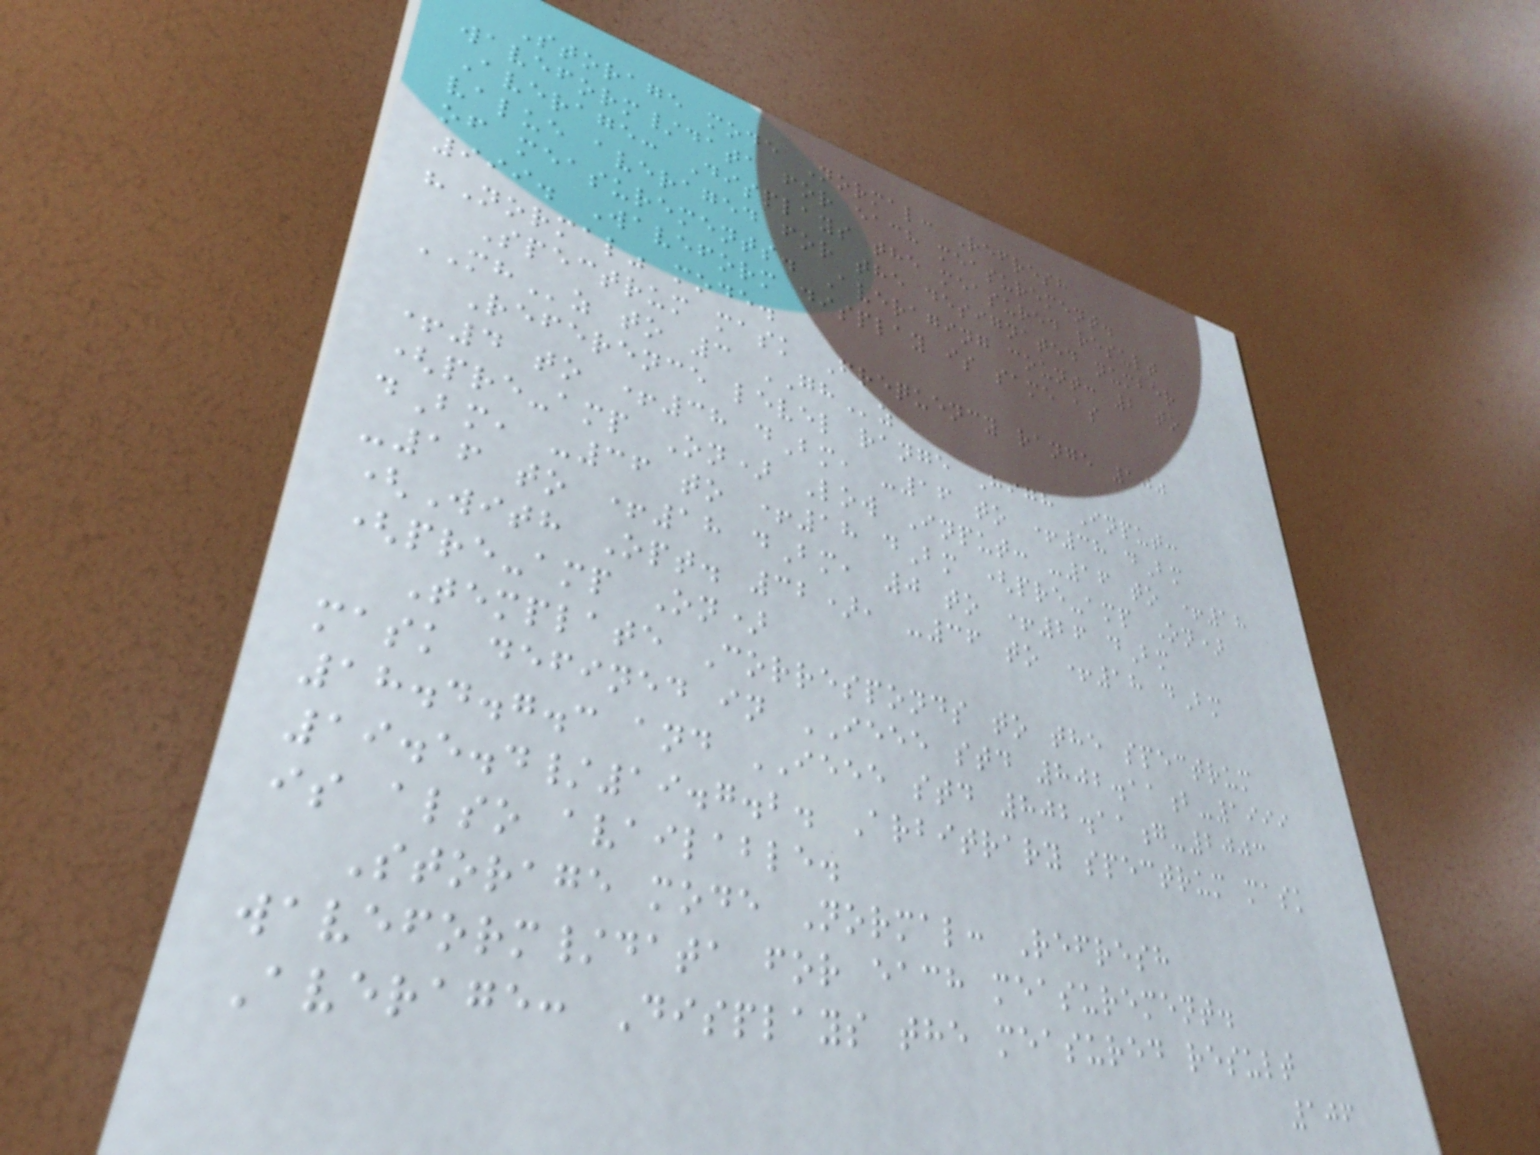Storage mode Normal: Refresh
waveform/data for each measurement.
Average: Displays the measured result
value averaged for the designated number
of measurements. Averaging count: 2 to
999. Waveform display is same as
"Normal" mode.
Spectrum mask Frequency range 100
MHz to 3 GHz
Reference level range High Input:
+4 to +38 dBm, -16 to +38 dBm
(pre-amp On) Low Input: -16 to +18
dBm, -36 to +18 dBm (pre-amp On)
-16 to +18 dBm, 0 to +26 dBm
(With Opt. 32), -36 to +18 dBm
(pre-amp On)
Template Corresponds to the spectrum
mask defined in IEEE std 802.11b-1999
18.4.7.3 and IEEE std 802.11g-2003
19.5.4/19.7.2. Arbitrary spectrum mask
is also available.
Storage mode Normal: Refresh
waveform/data for each measurement.
Average: Displays the measured result
106
